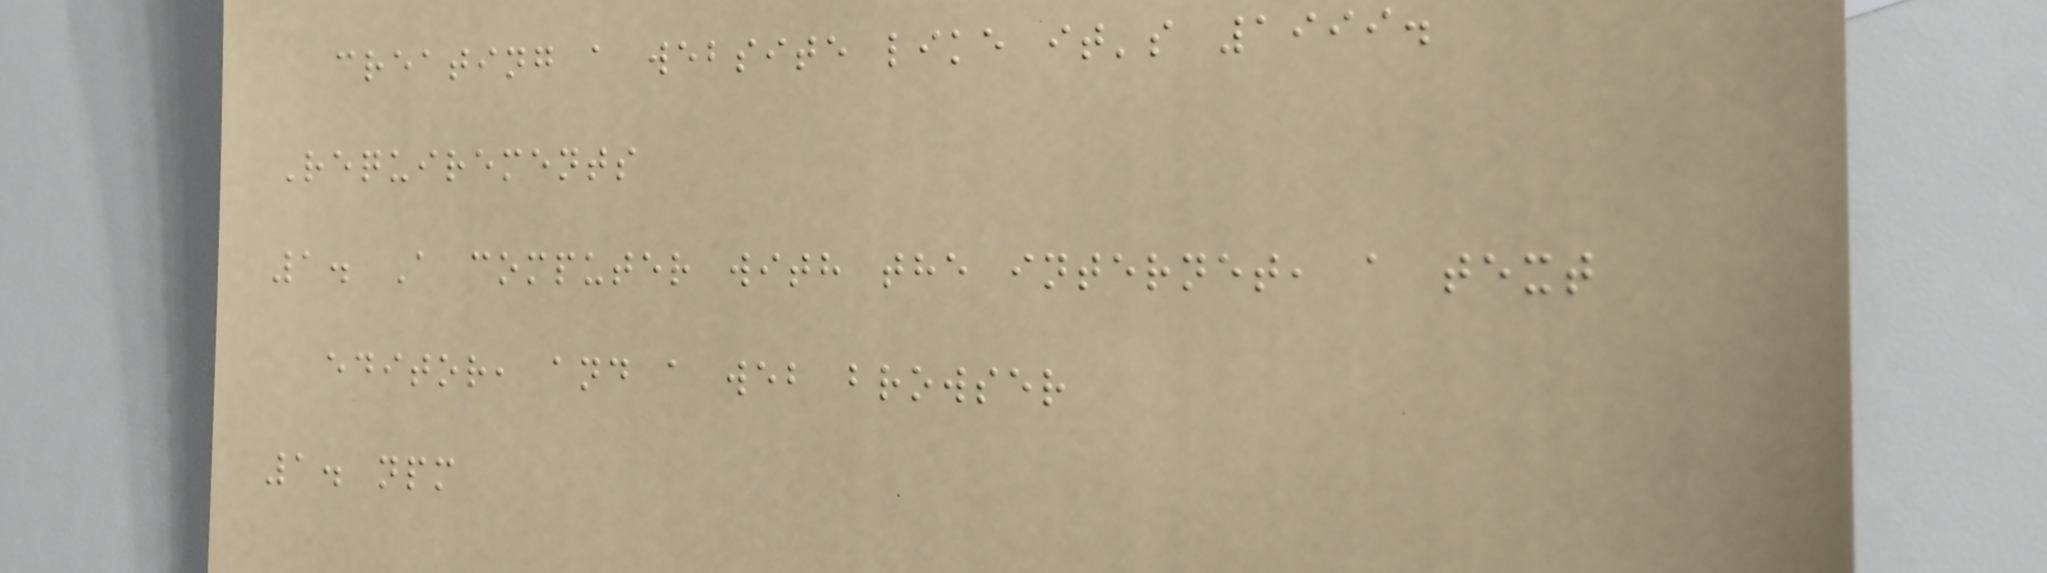creating a website like it's 1999.
Requirements
1. A computer with the internet, a text
editor, and a web browser
1. npm
